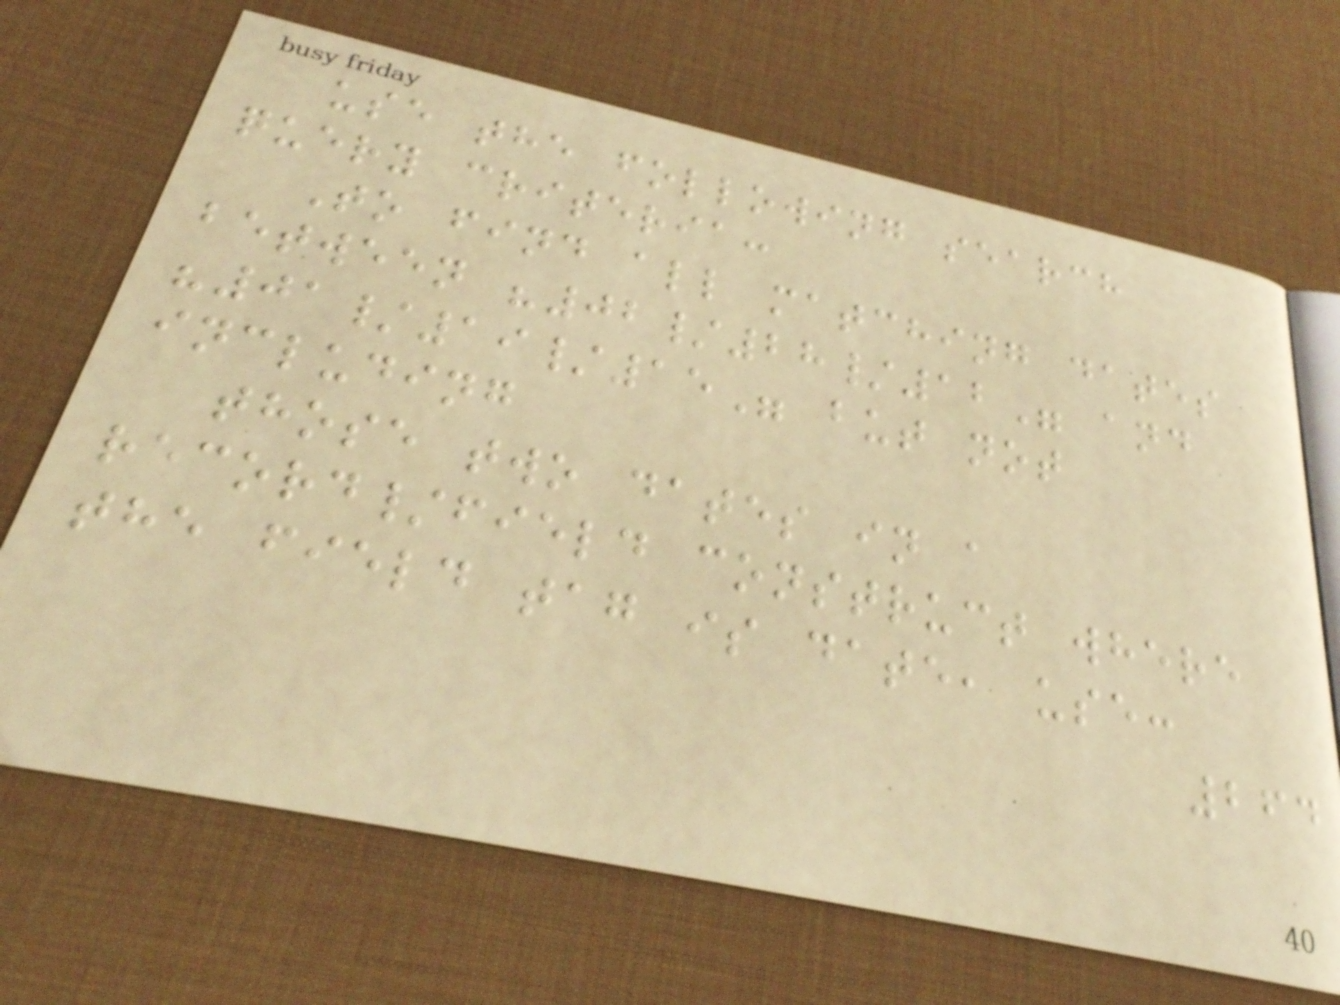use the following search
query criteria:
To find all matching dates
between "02/28/12" and
"01/19/15" but not
including
those two dates in a
record/field construct where
the field tag is date, use:
264
